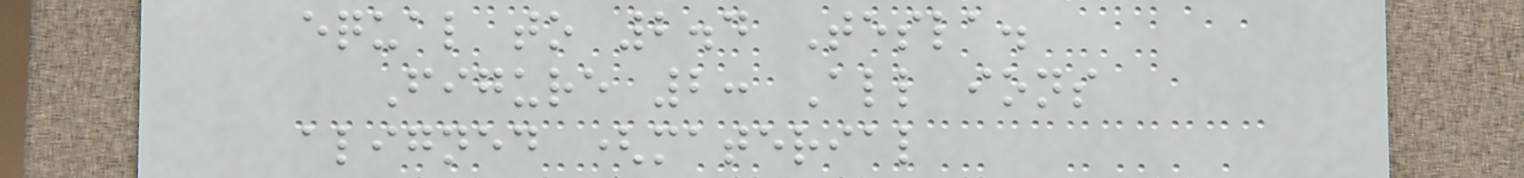equal to 2.4 Tesla.
Figure 2: All ions
aligned (material
